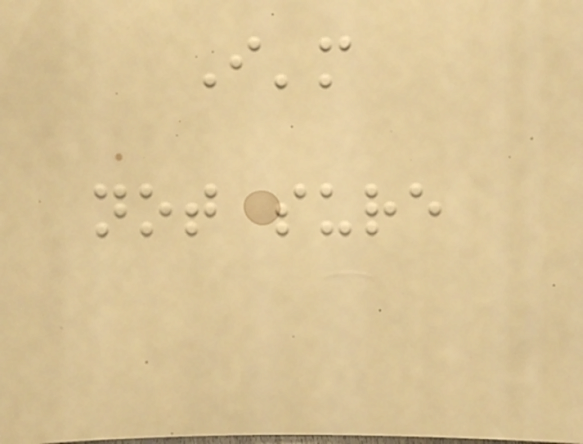I'm
not sure
